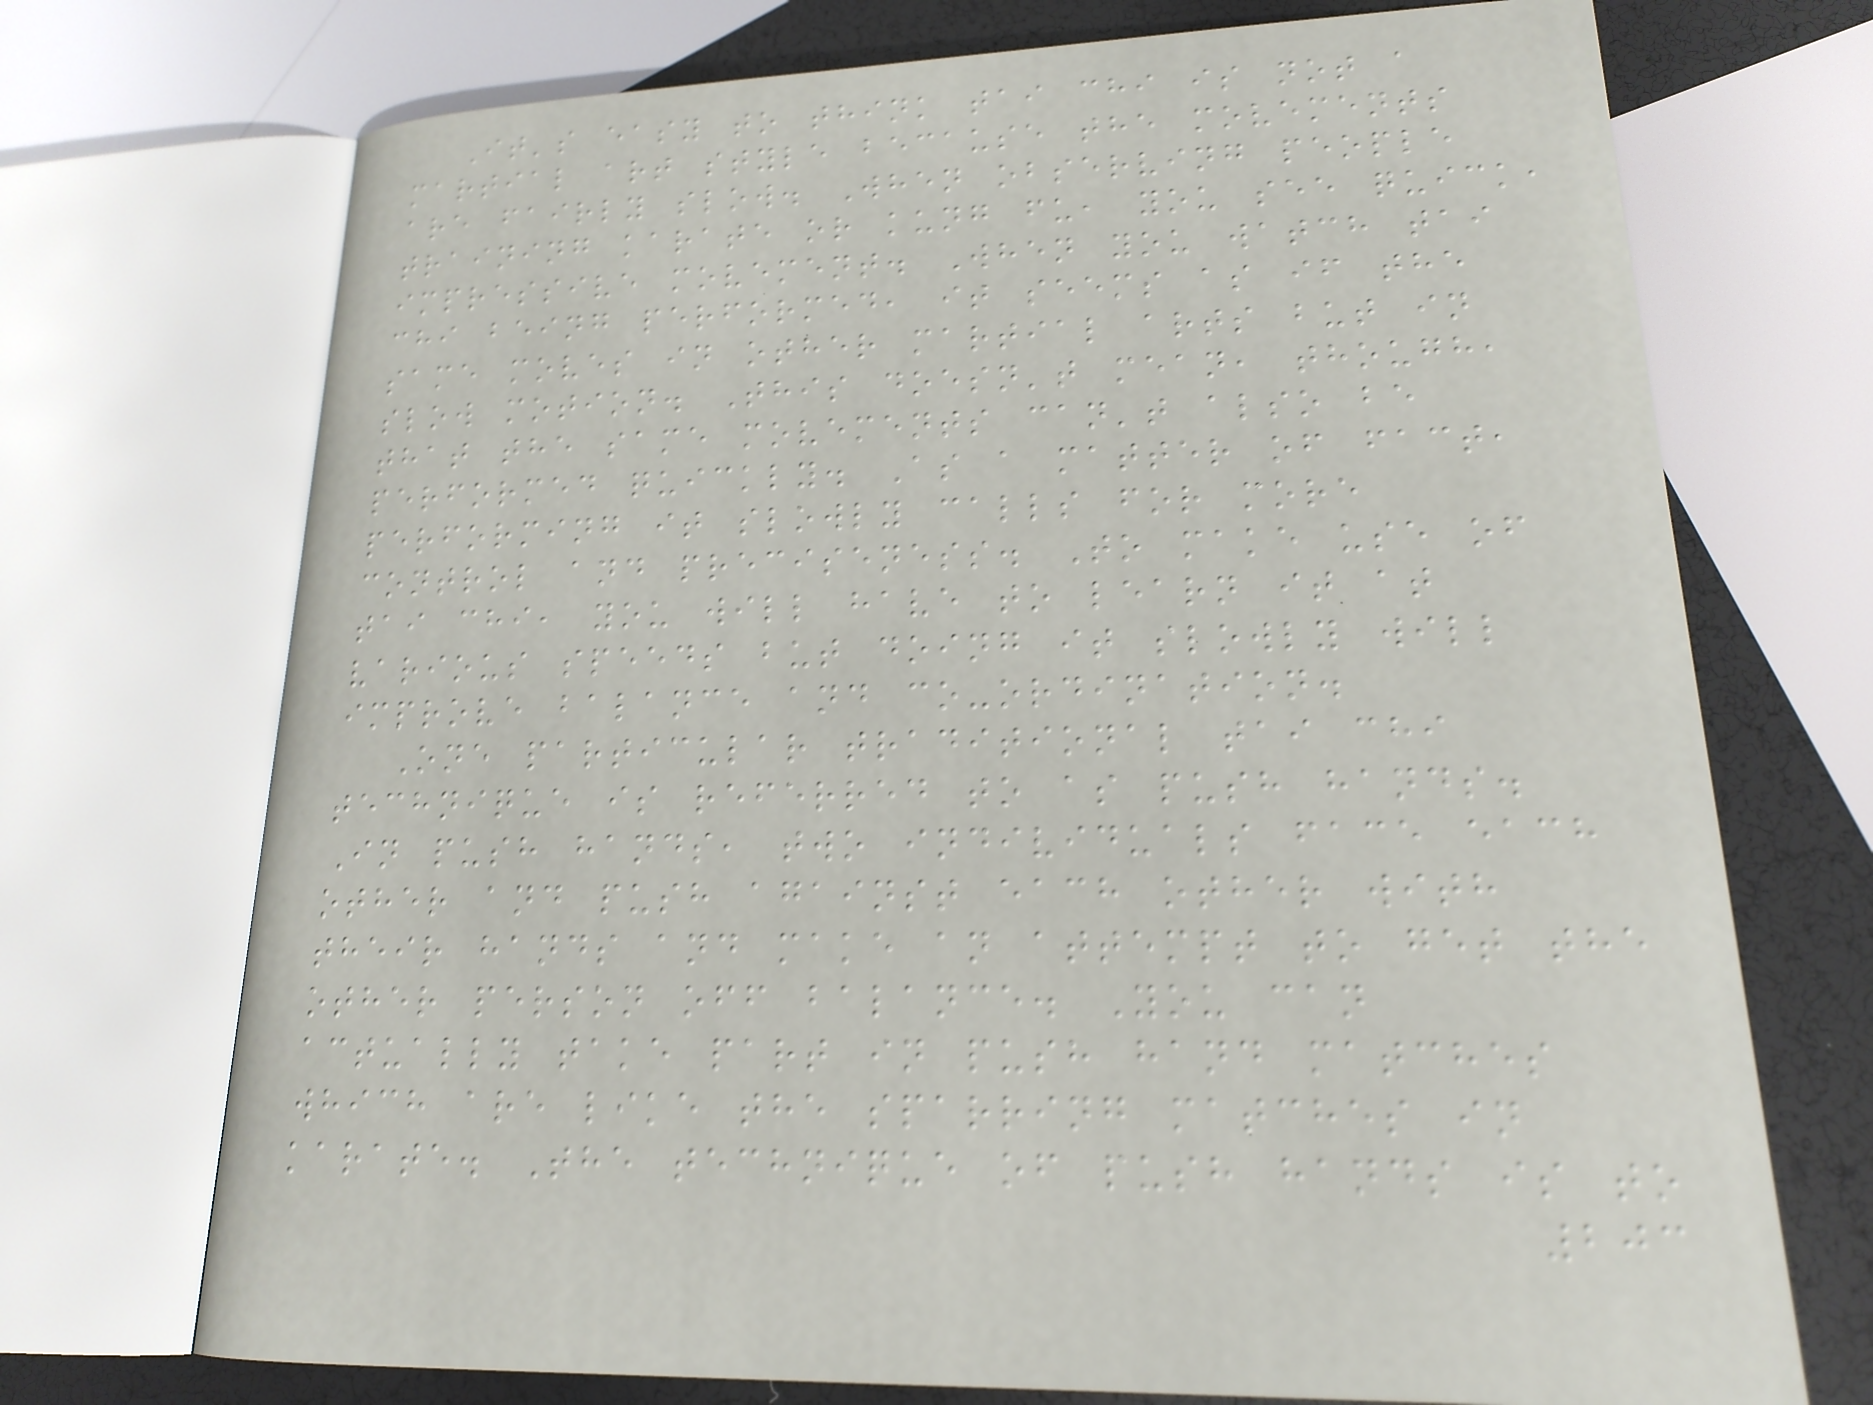It's easy to think tai chi is not a
martial art style because the movements
are fairly slow. When observing people
training karate or kung fu, you see quick,
impressive movement. When you watch tai
chi being performed, it seems as if the
same moves in other martial arts but in
slow motion. This doesn't mean, though,
that the same movements can't also be
performed quickly. As a matter of fact,
performing it slowly calls for more
control and preciseness. To make use of
tai chi, you will have to learn it at
various speeds but doing it slowly will
improve balance and co-ordination.
One particular traditional tai chi
technique is referred to as push hands.
In push hands, two individuals face each
other and push against each other with
their hands and make an attempt to get the
other person off balance. You can
actually take part in push hand matches
which are like the sparring matches in
karate. The technique of push hands is to
203
